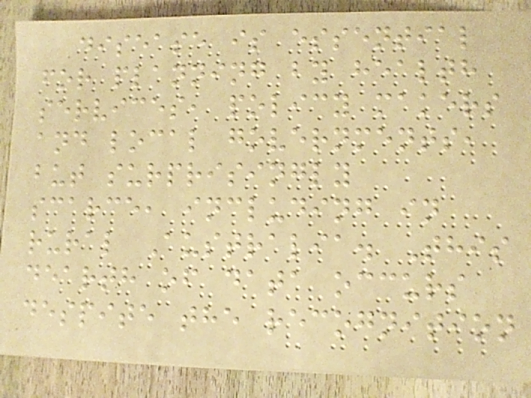disease is essential
for planning by health
services, policy makers
and local governments,
but surprisingly
scarce, including in
rural Australia. This
dearth of data occurs
despite the recognition
